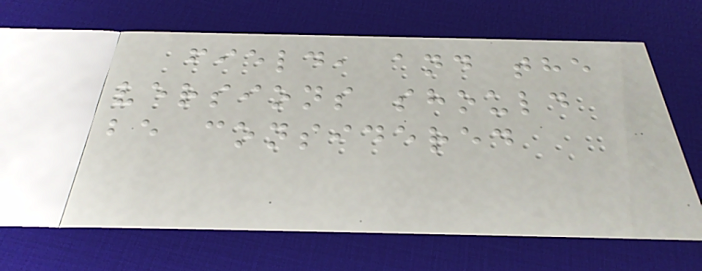field, and the
versions should
be considered
